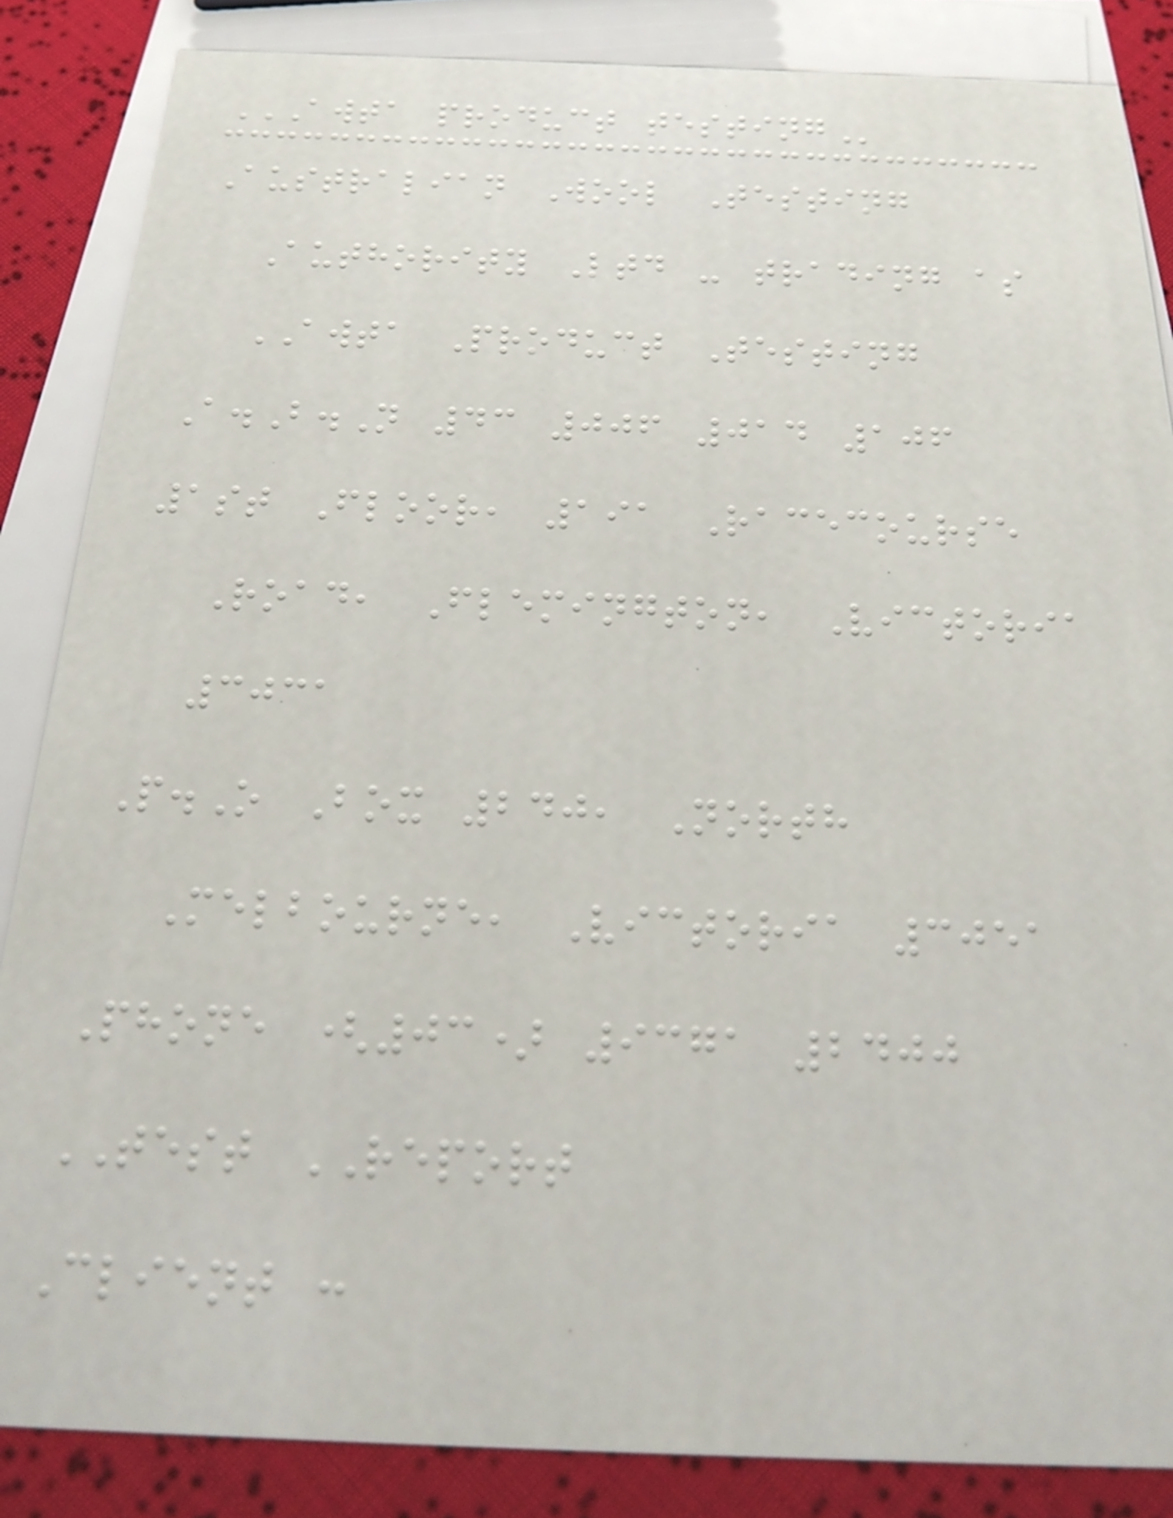AWTA PRODUCT TESTING
Australian Wool Testing
Authority Ltd - trading as
AWTA Product Testing
A.B.N 43 006 014 106
1st Floor, 191 Racecourse
Road, Flemington, Victoria
3031
P.O Box 240, North
Melbourne, Victoria 3051
Phone (03) 9371 2400
TEST REPORT
Client :
